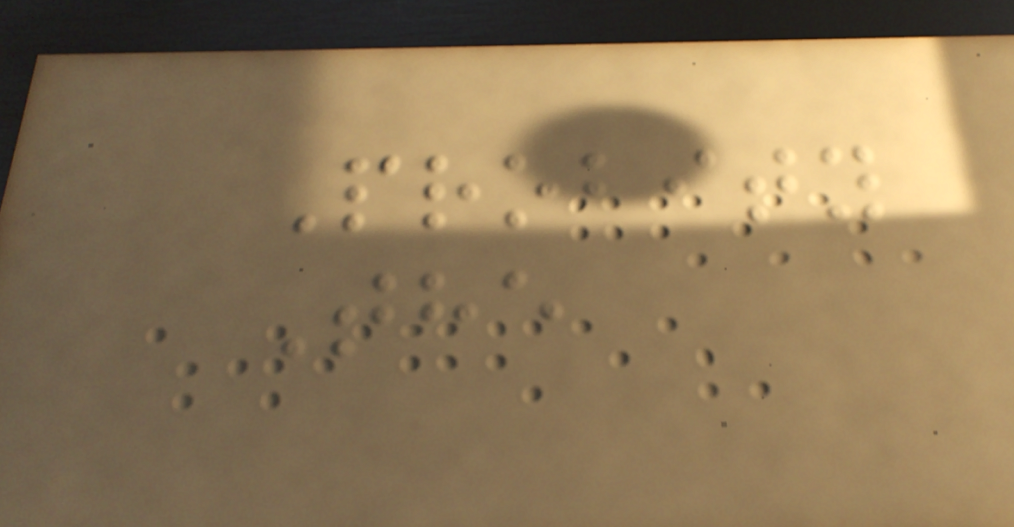Probity
The
